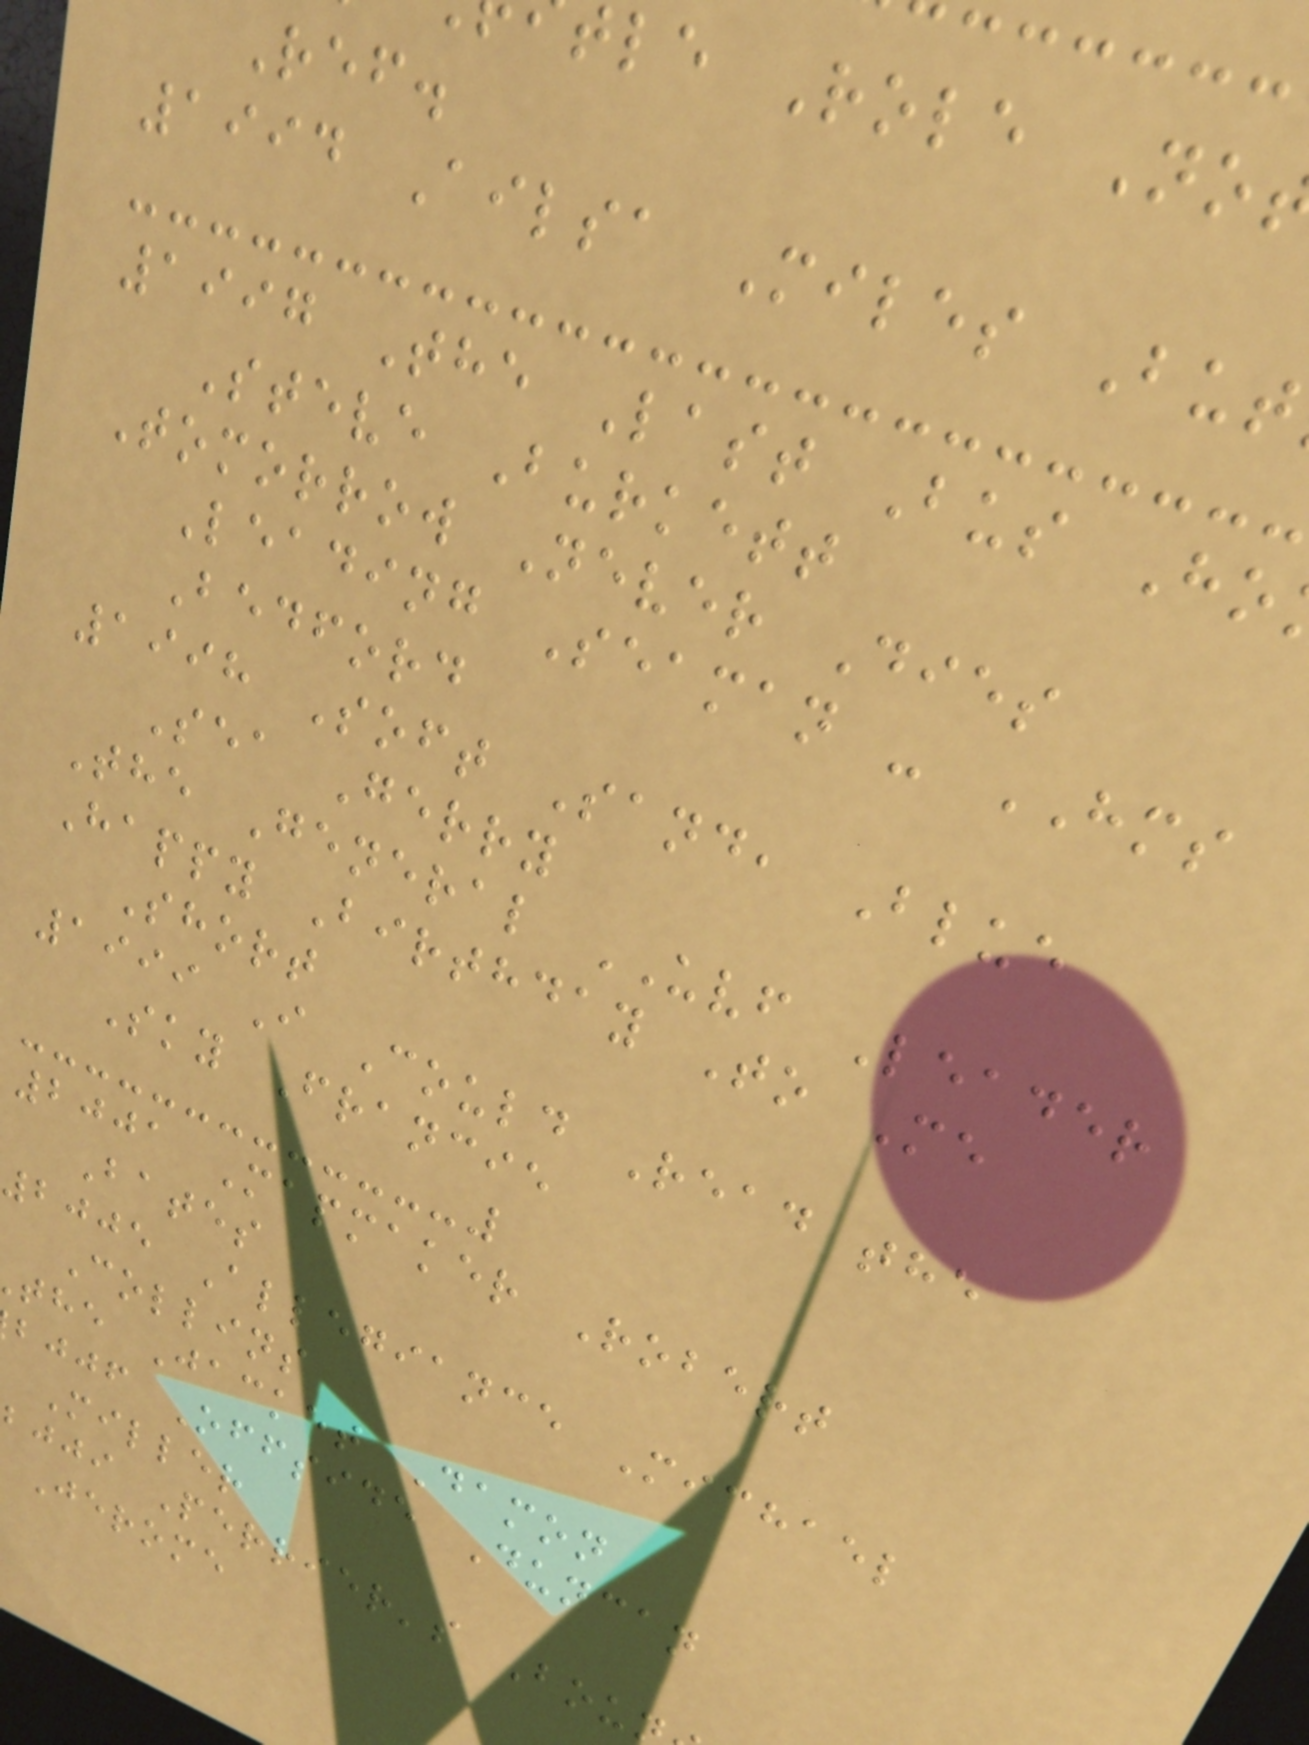le Role No
Ref.
1994 Ailsa Miles But
1997 The Last Bus Ho
Steve Burkett
Tomorrow Never Dies
Leading Seaman - HMS
Bedford
1998 Soft Sand, Blue
Sea Gerry
The General UVF Leader
Happy Birthday To Me
Short
1999 I Could Read the
Sky Francie
2001 Mapmaker Robert
Bates
2005 Allegiance Michael
Collins
the Jacket Damon
bjjf Offside Duncan
Miller
bjji Perrier's Bou
Jerome
